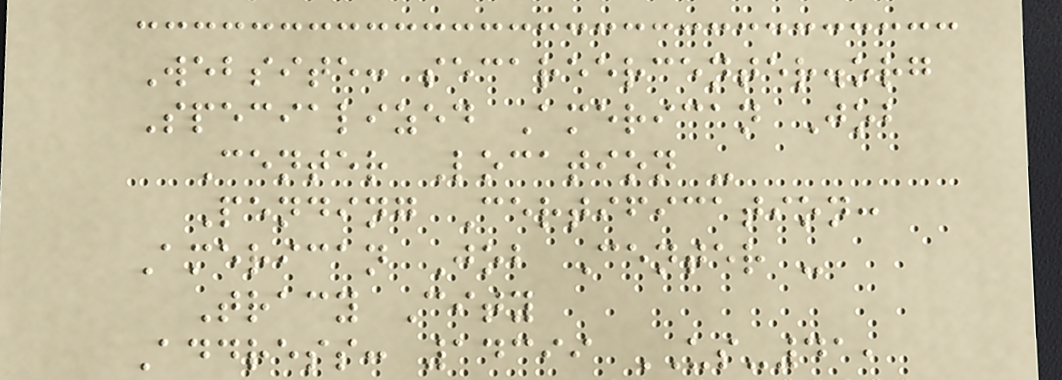Website: secareercenter.org
Specialized American Job
Center Location -
Pending Certification:
American Job Center -
Tracy City
Address: 14399 US-41,
